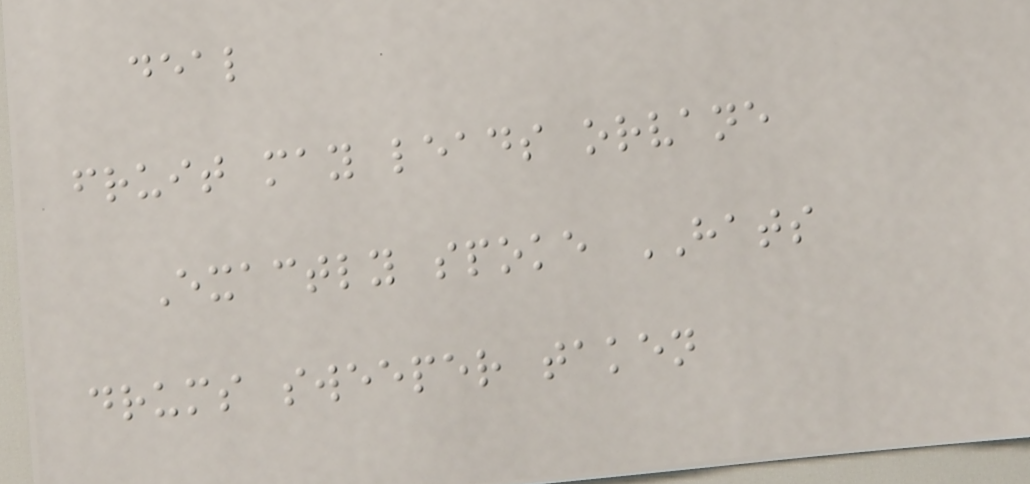deal
fruit may leads orvane
Exactly spoke HATS
drums sweeper taken
